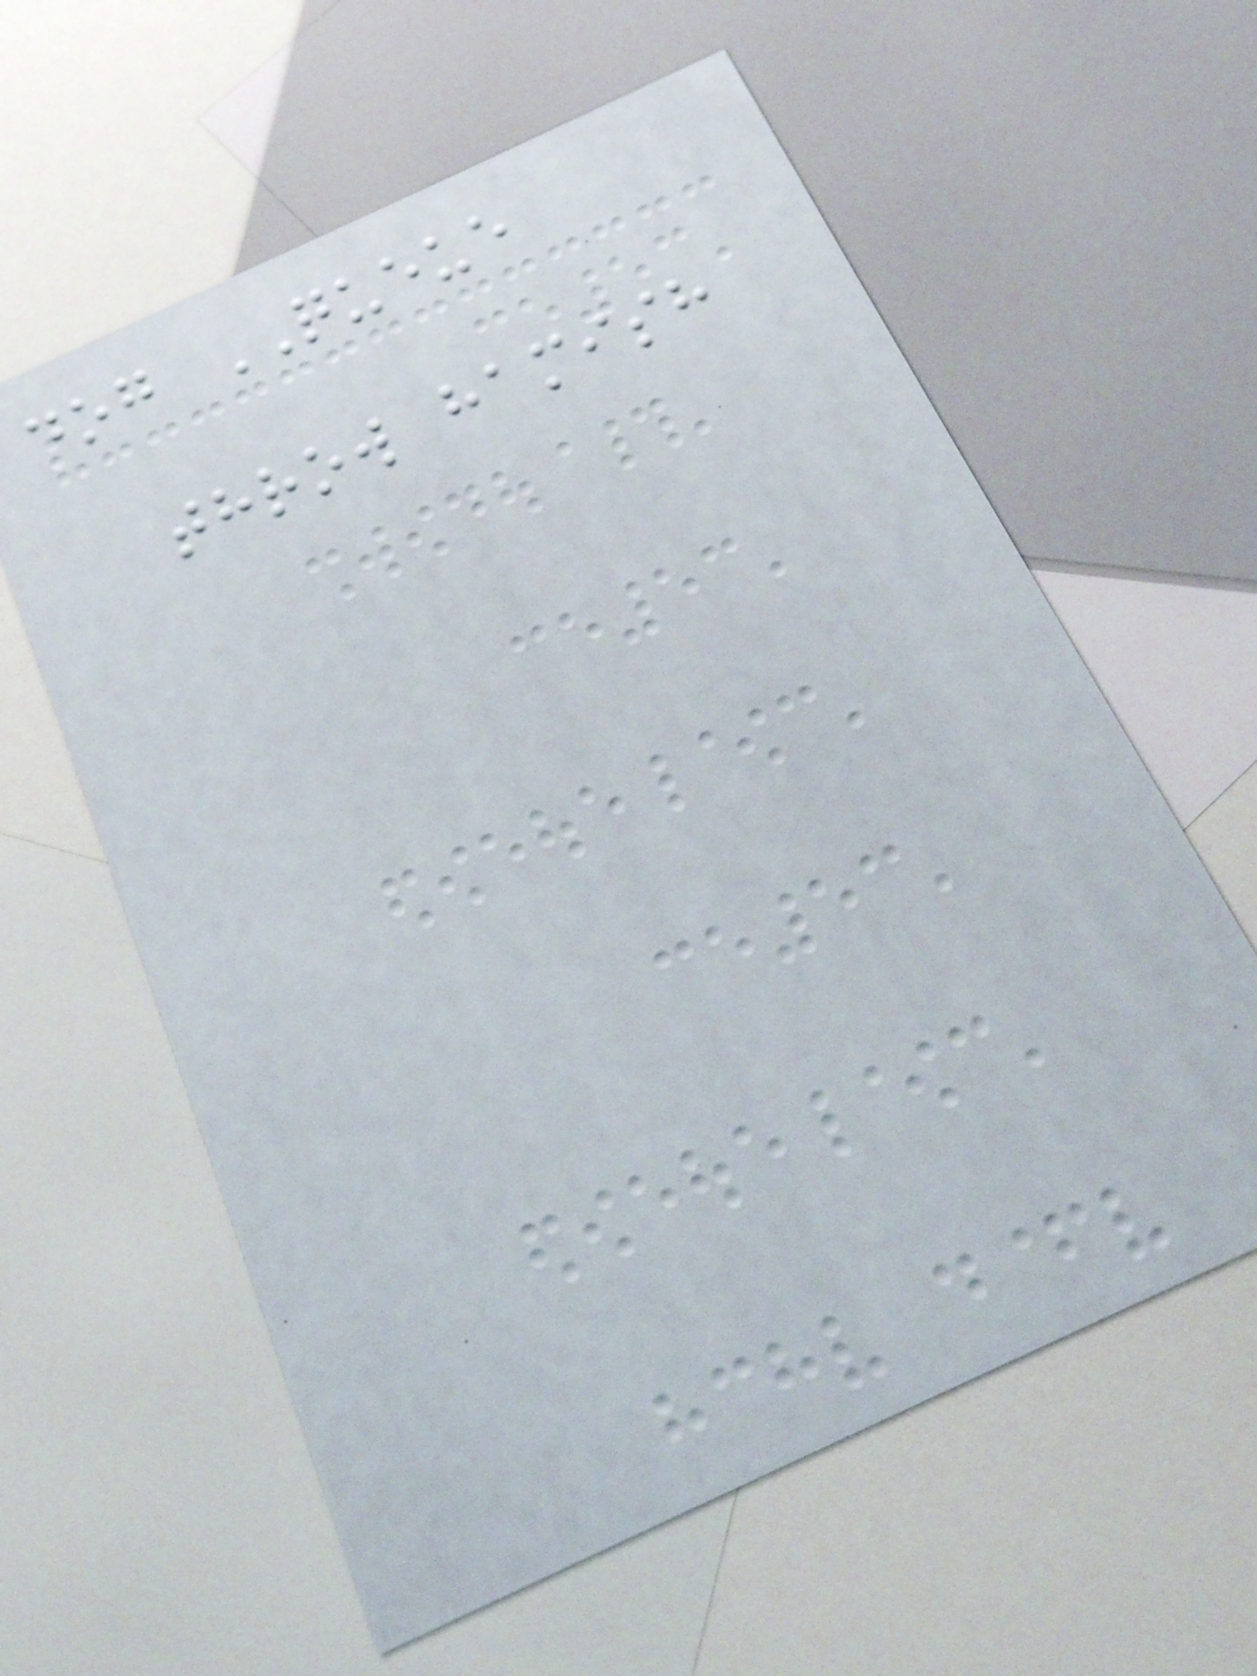dog QUEUE
throw hamish
